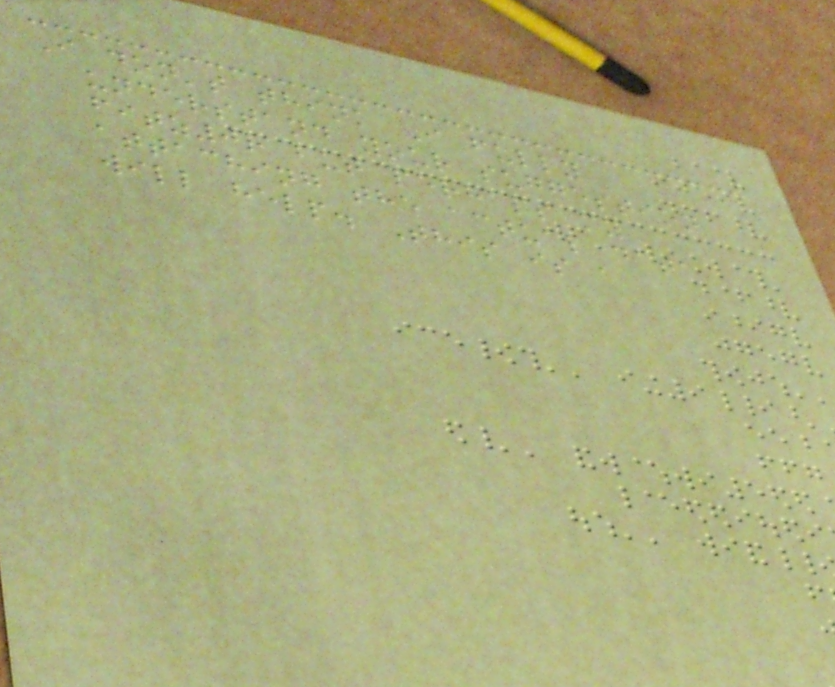I don't think I fully
understand your suggestion
fitz0r but perhaps my
attaching the actual data
will help. This is a
